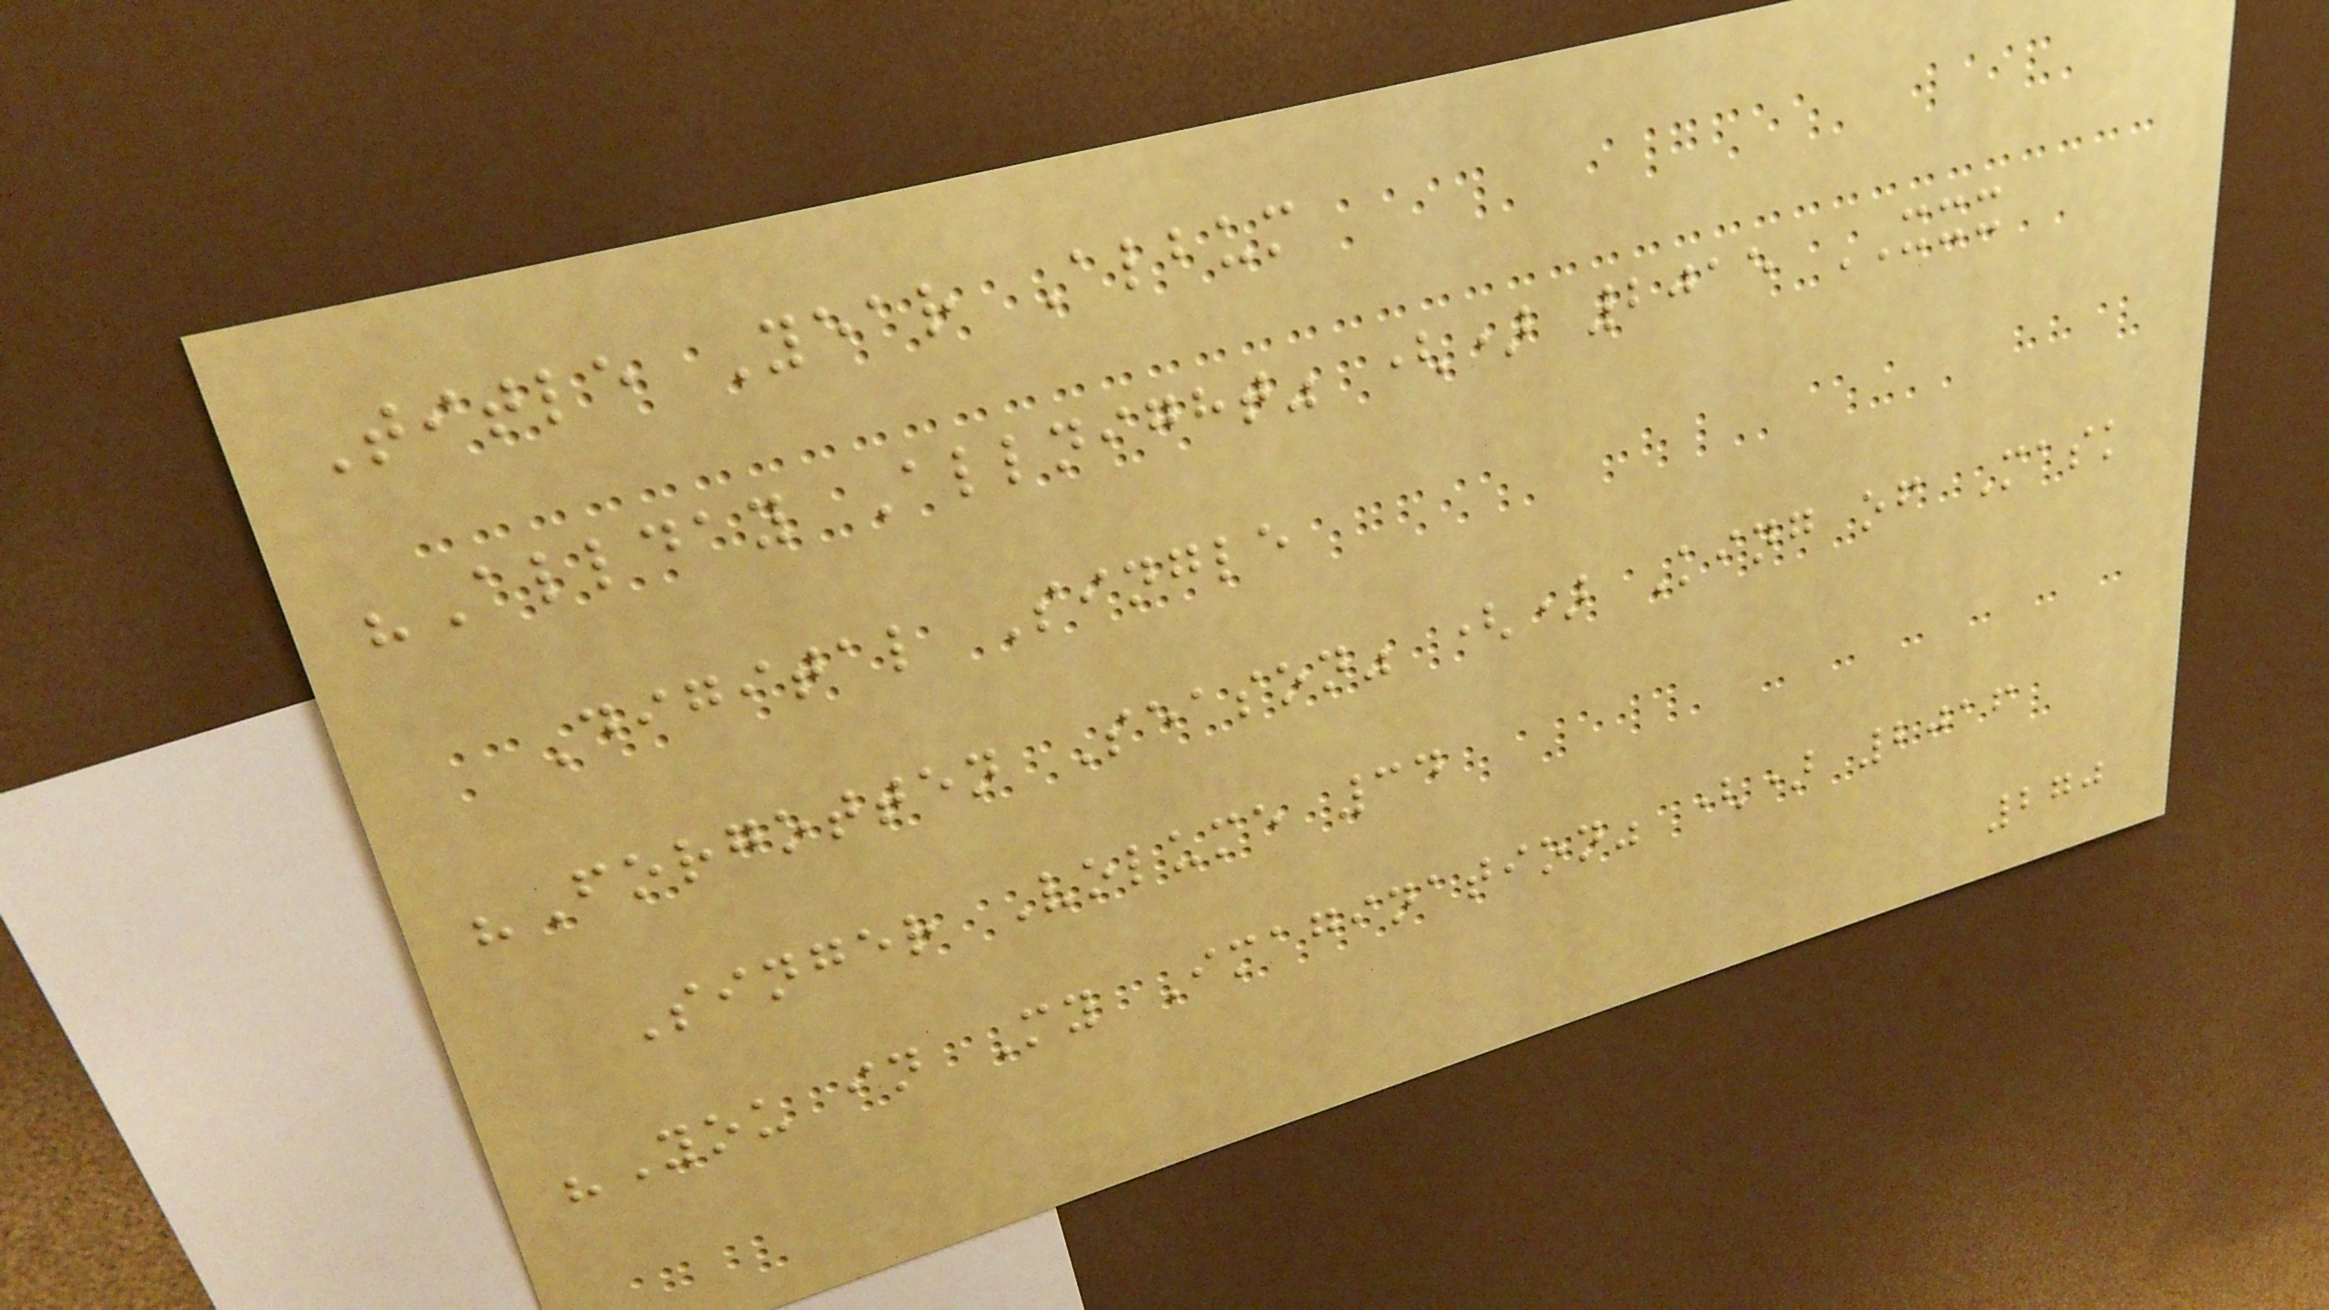Title Year Album
"Allday Allnight" () 2015 XXX
Digital Single
"Forgotten Season" () King of Mask
Singer Volume 34
"You in My Imagination" () 2016
270
